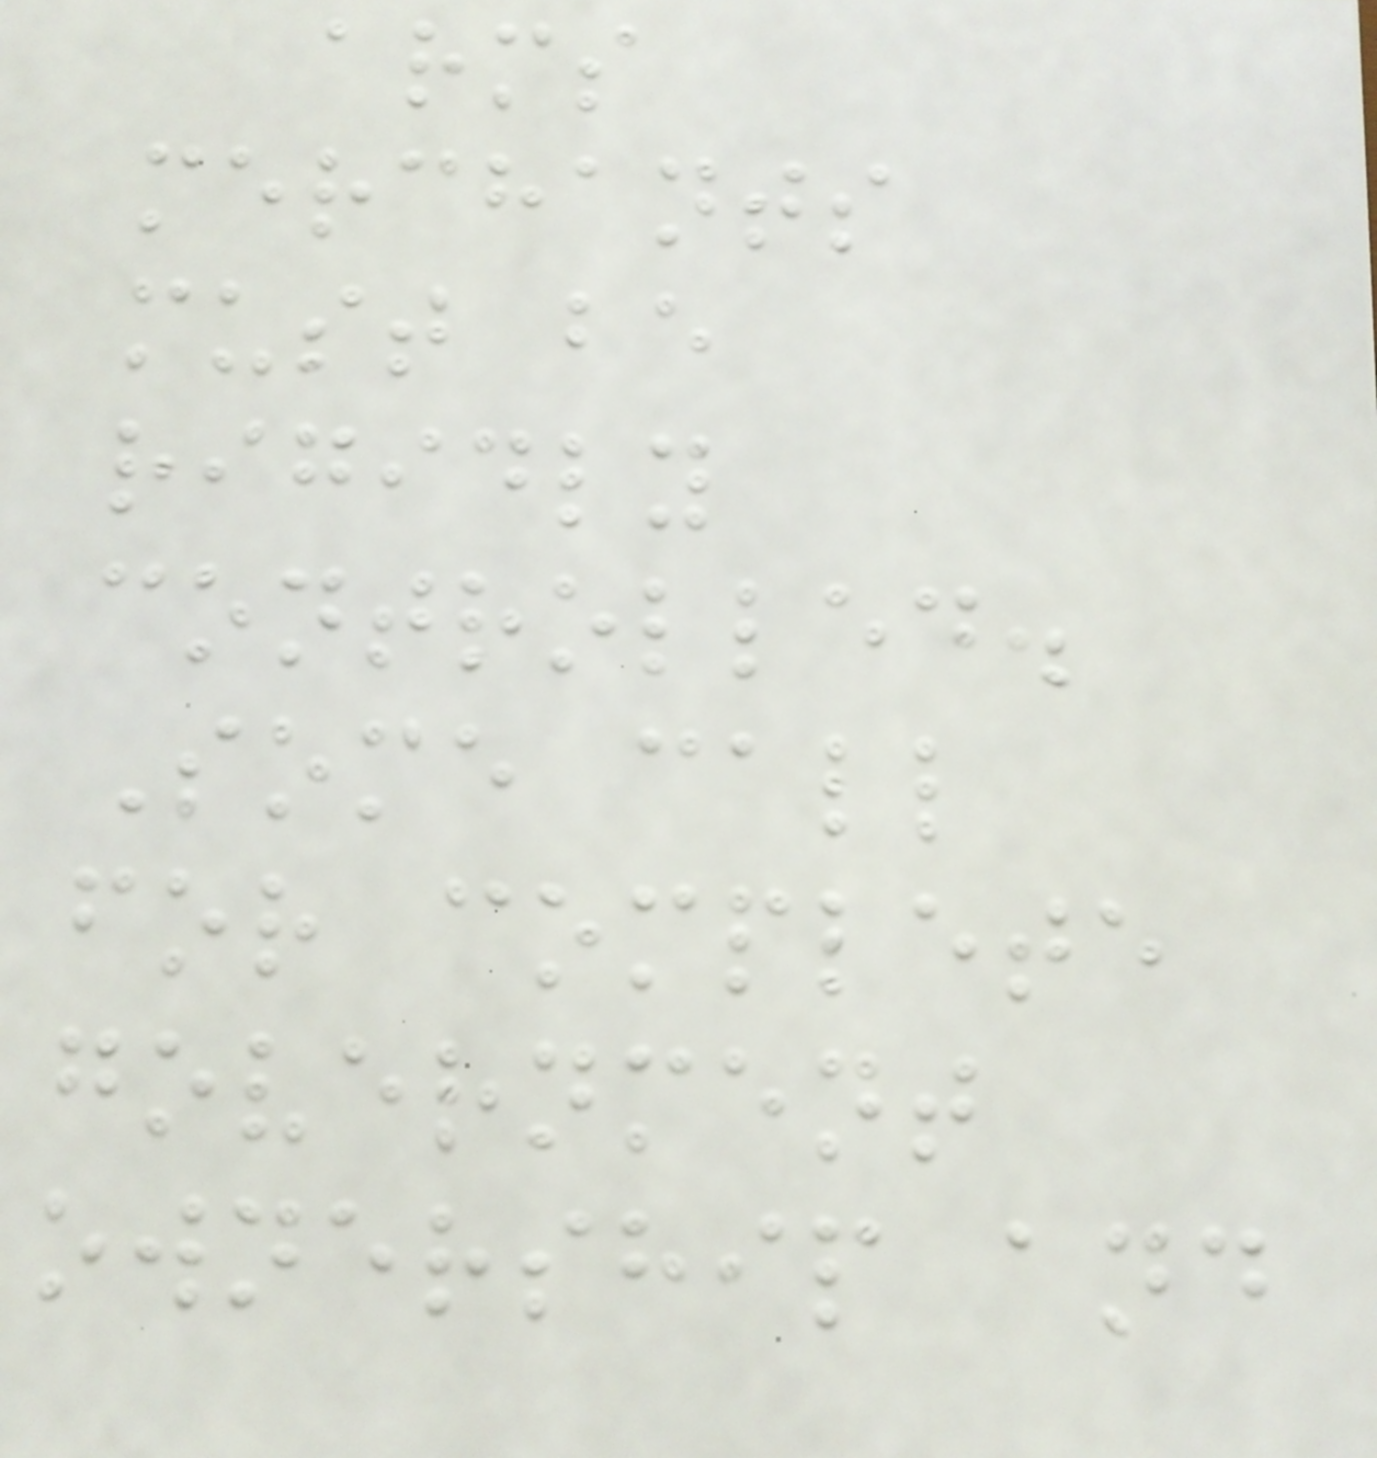arms
merchants
must be
rigidly
controlled.
Some call
for complete
government
ownership and
